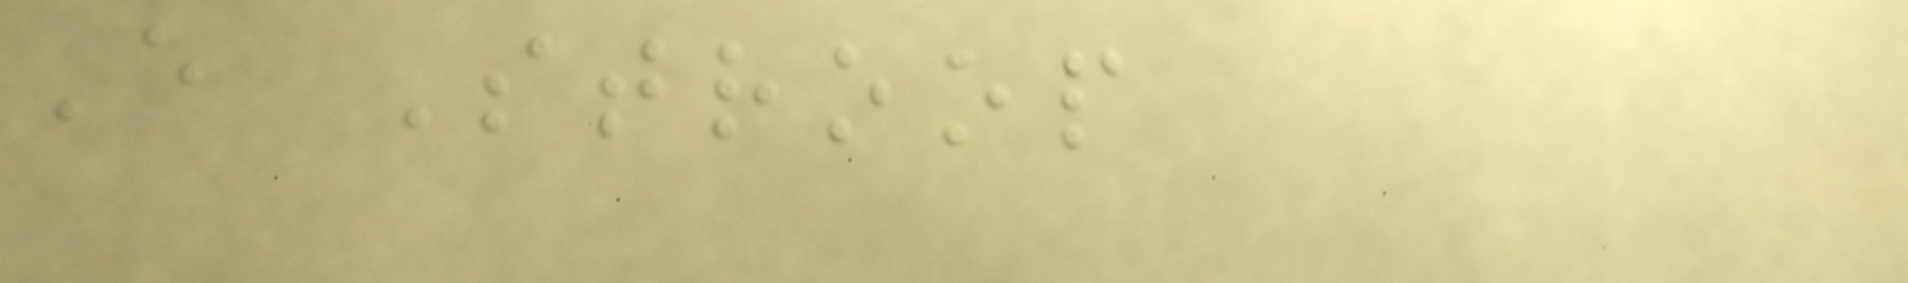E Stroop
